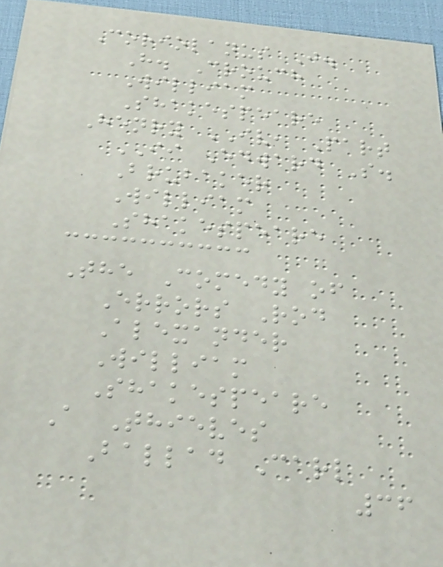Coriolanus J.
H. Crouch
William
Shakespeare
Henry IV, Part
II Edward S.
Brubaker
William
Shakespeare
The Comedy of
Errors Rod
Alexander
William
Shakespeare
A Thieves
Ballad Carl
36
